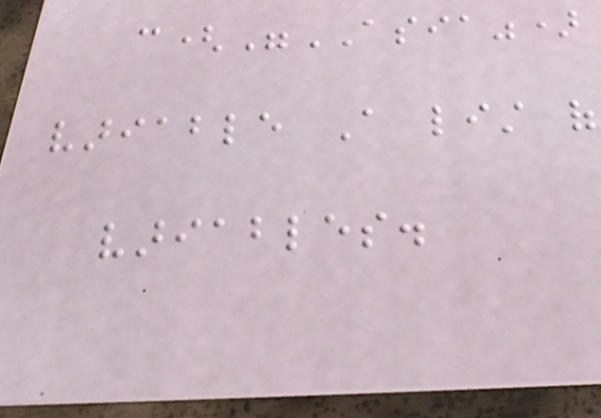c("ASIA")
variable A list of
variables.
